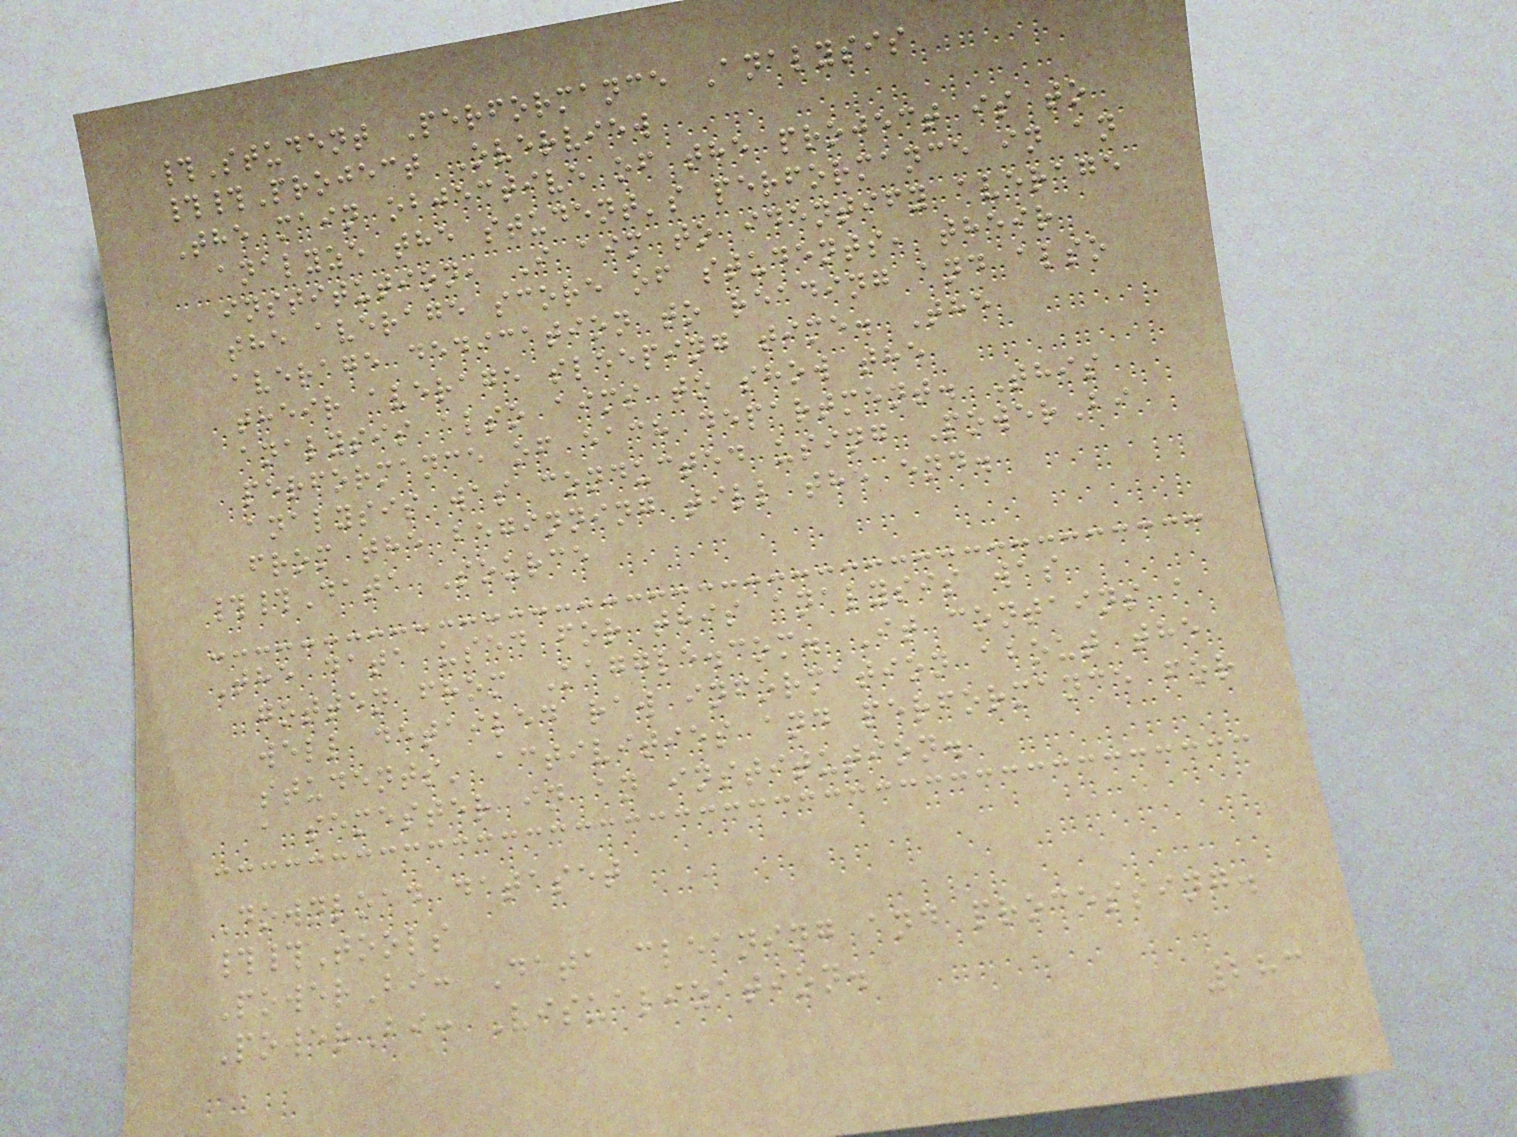#Student Performance Analysis
##Project Overview
The main objective of the project is to
analyze the student's performance in an
institution, I aim to identify average
the average score of students, their
average dedication to reading and also
their average sleeping time. The
analysis also aims to show the
performance of each department. This
analysis was conducted using PowerBi
from the beginning till the end.
##Data Source
The data used for this analysis was
gotten from Kaggle.com. It contains a
well detailed raw information about the
students' activities and performance for
a semester in an institution.
Download dataset
##Tools
PowerBi: Data cleaning and processing.
PowerBi: Visualization.
283
